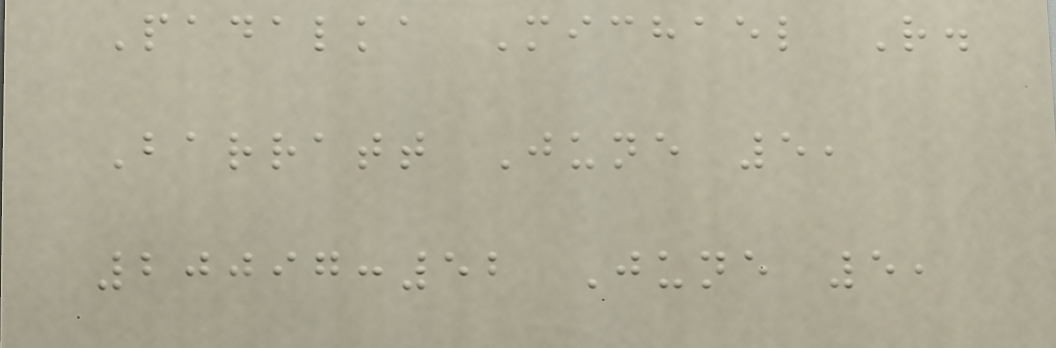Padalka Michael R.
Barratt June 5,
20097:52 June 5,
